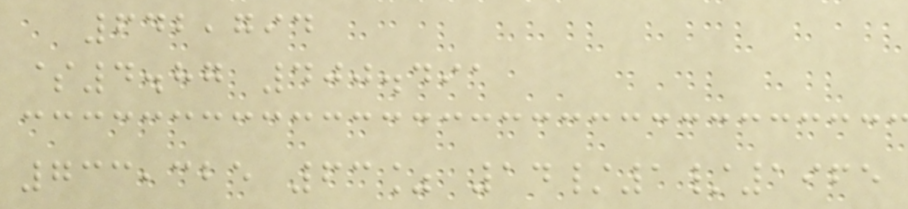642,794
$4.87 400.491
733,325 63% 14/1/1965
